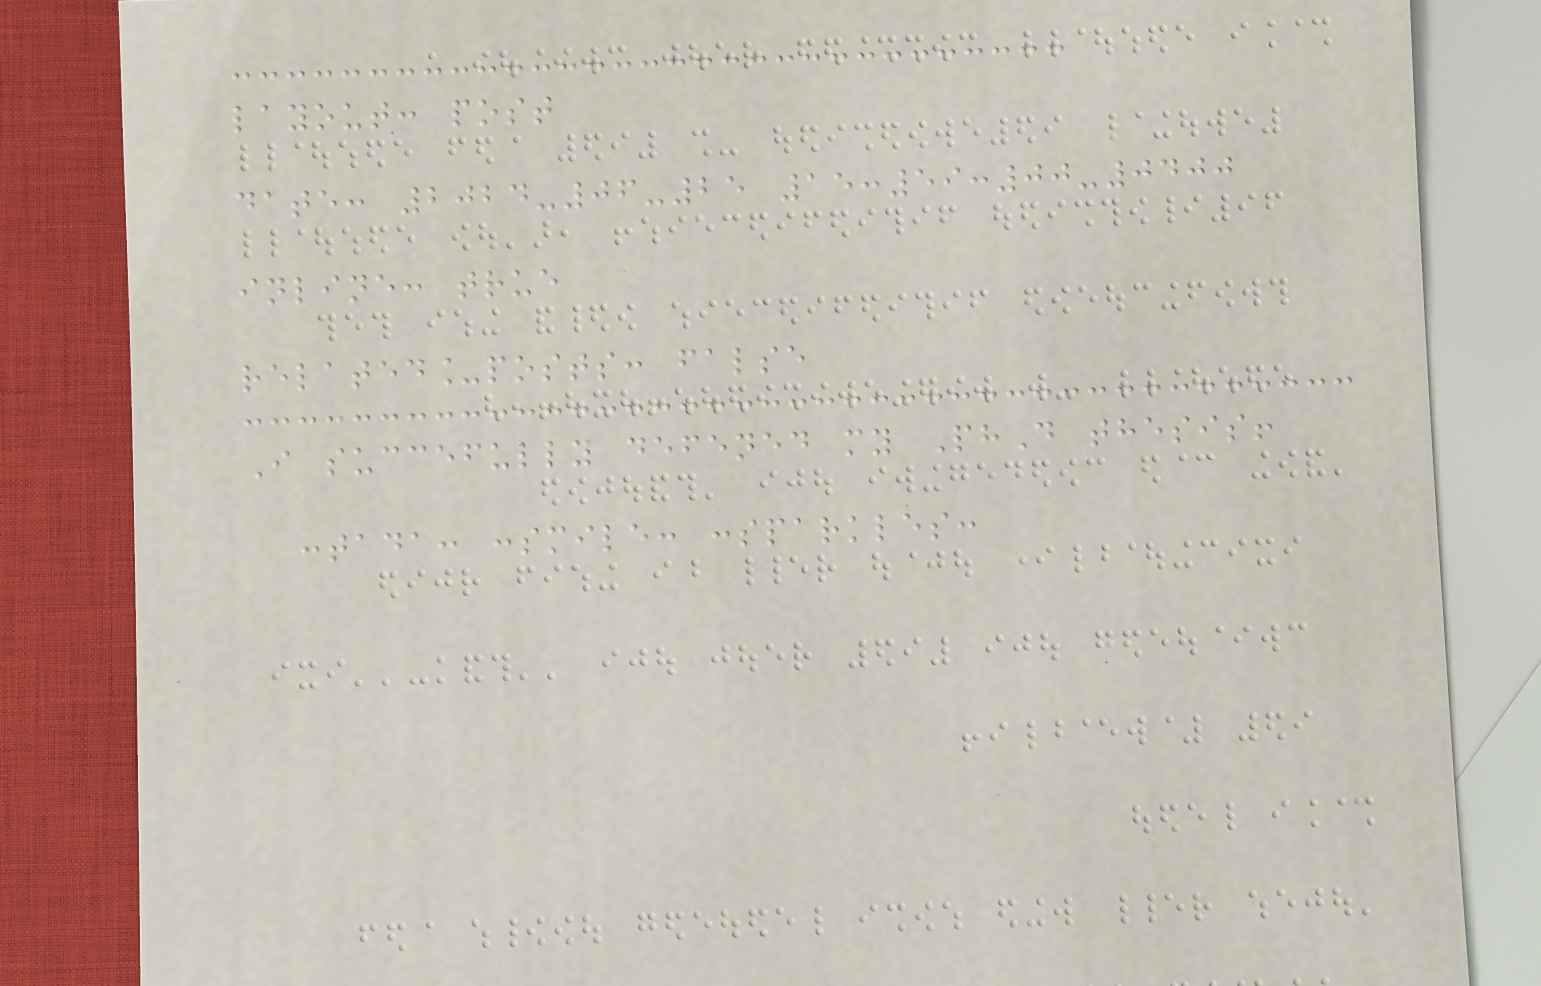layout: post
date: 2024-06-25 15:59:00-0400
inline: true
related_posts: false
I succefully defened my PhD thesis!
:tada: :smile: :sparkles:
